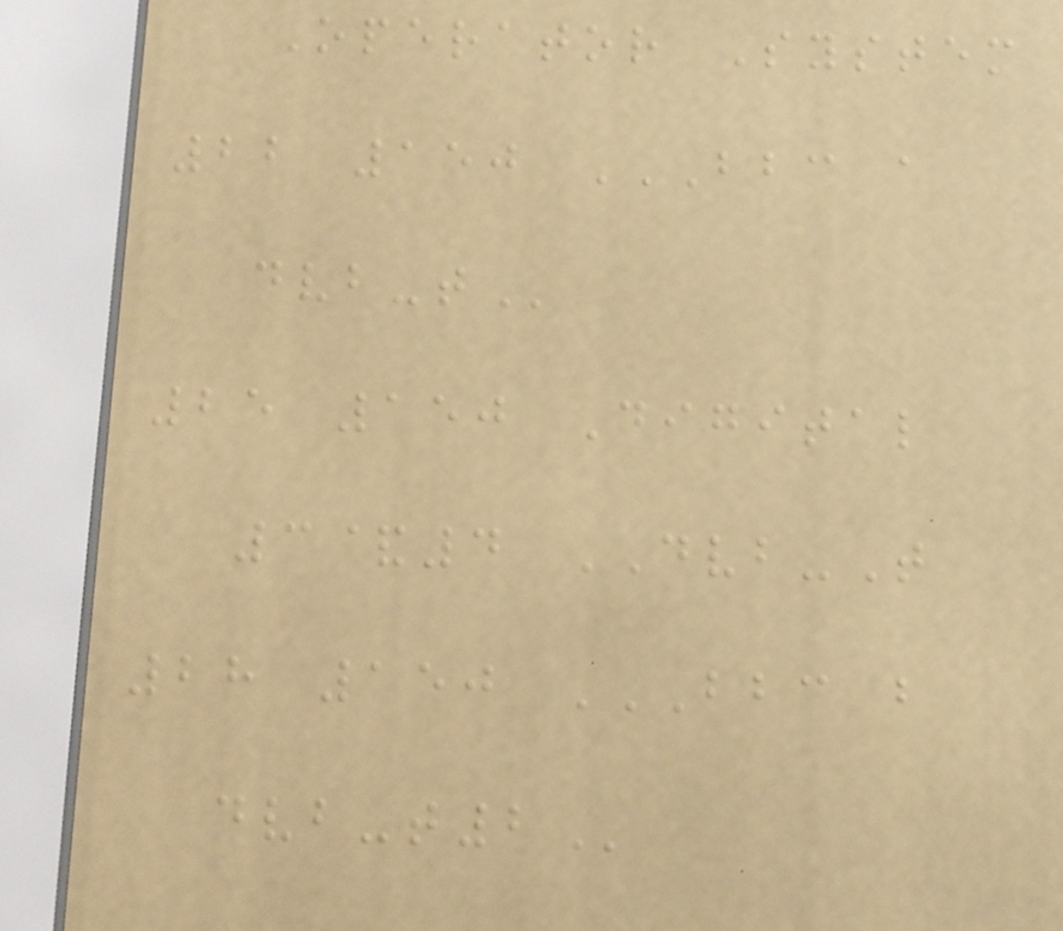Operator System
22 150 BBC A
DVB-T
25 150 Digital
3&4 DVB-T
28 150 BBC B
DVB-T2
